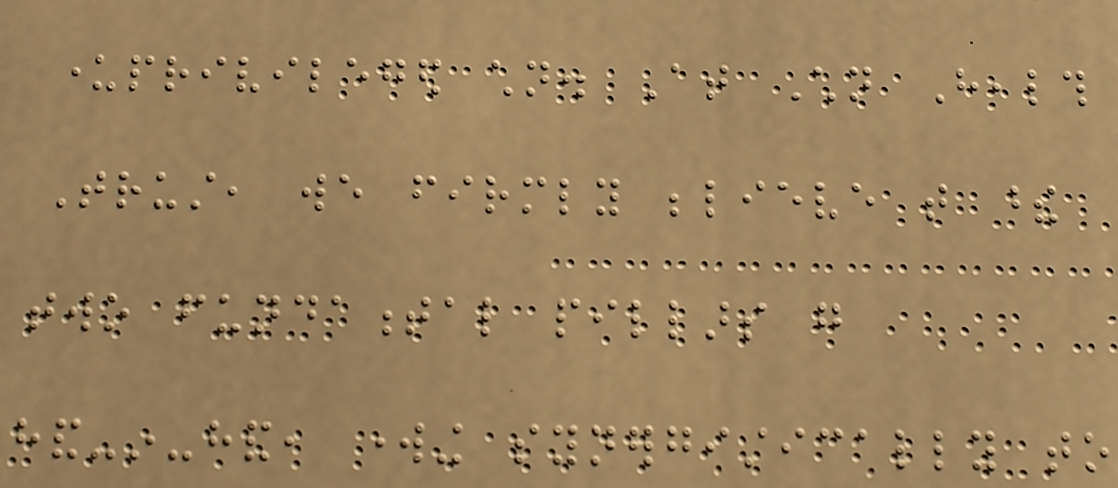underprivileged children. At Children Health
Trust, we firmly believe that these
two fundamental pillars go
hand-in-hand, working synergistically to
